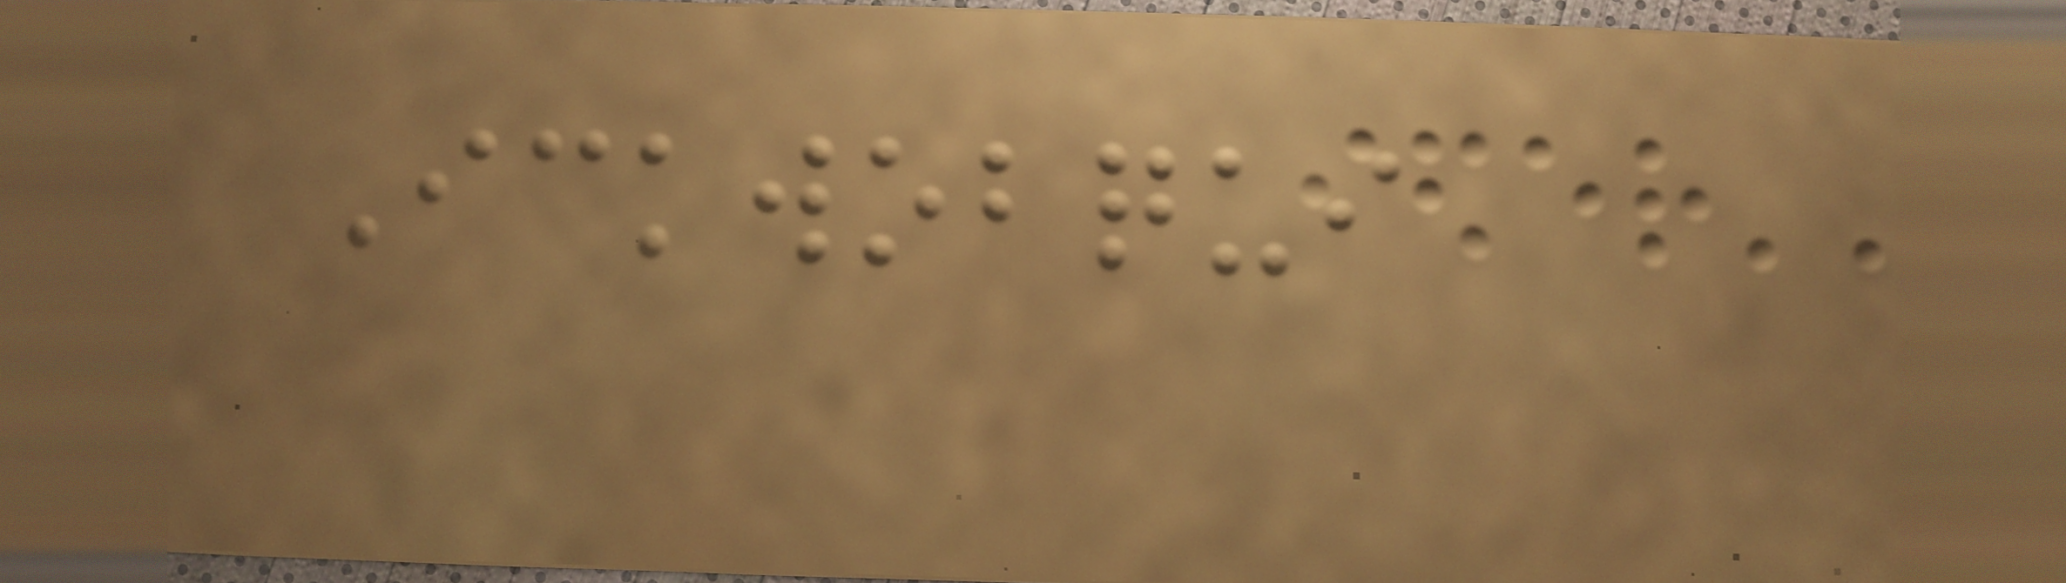Ickwobqui
